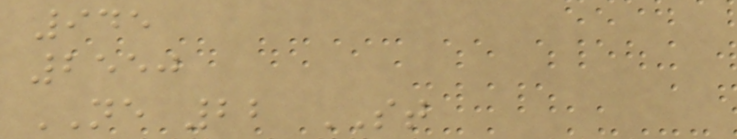945
2550
NE 22 ST
